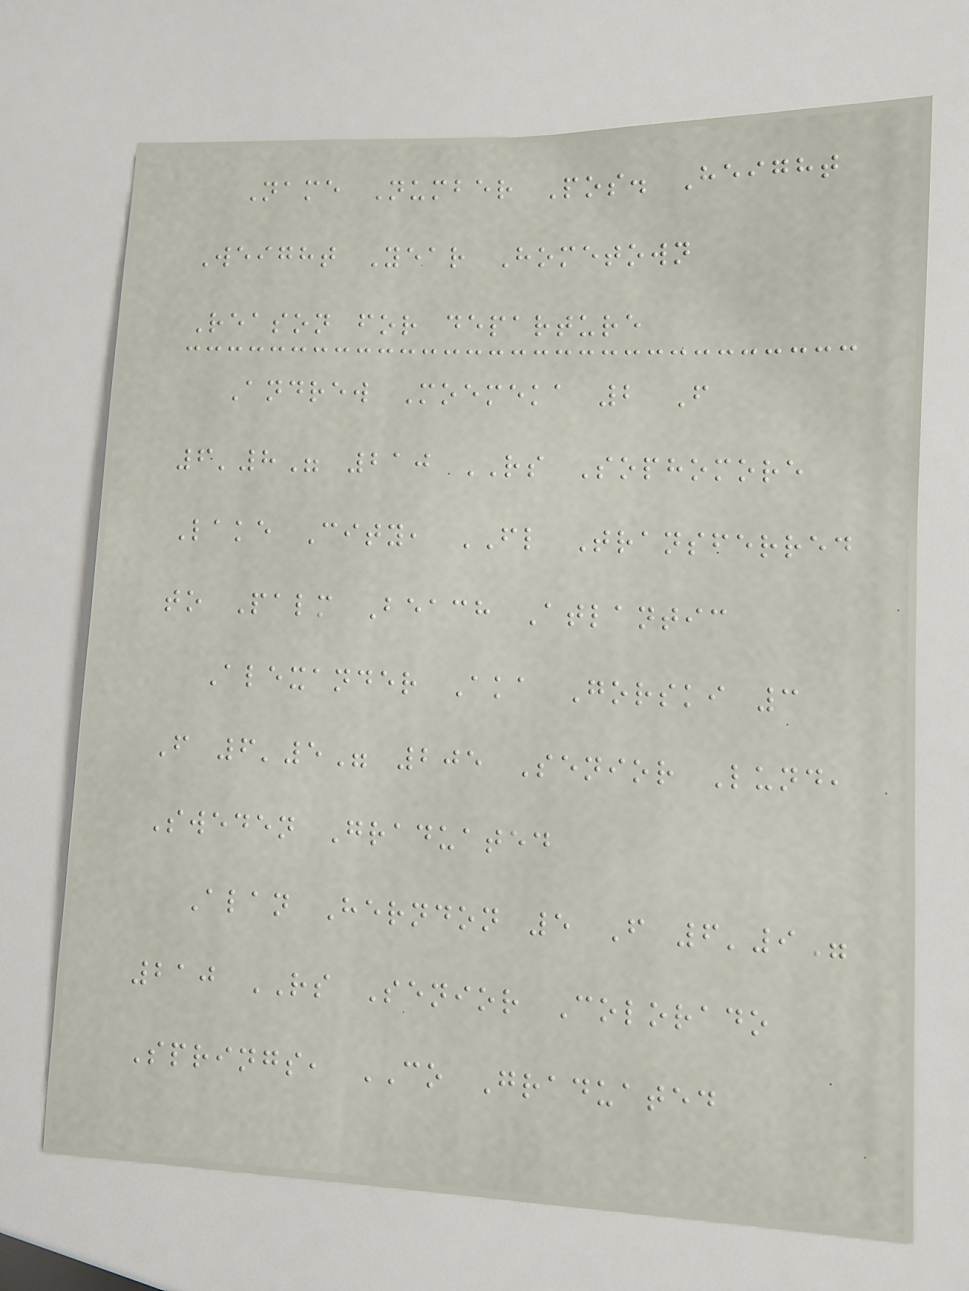Name Number Pos. Height
Weight Year Hometown
Reason for departure
Andrew Moemeka 2 F
6'8" 210 RS Sophomore
Lake City, FL Transferred
to Palm Beach Atlantic
Alexander Aka Gorski 3
F 6'5" 205 Senior Lund,
Sweden Graduated
Alan Herndon 5 F 6'9"
210 RS Senior Colorado
Springs, CO Graduated
